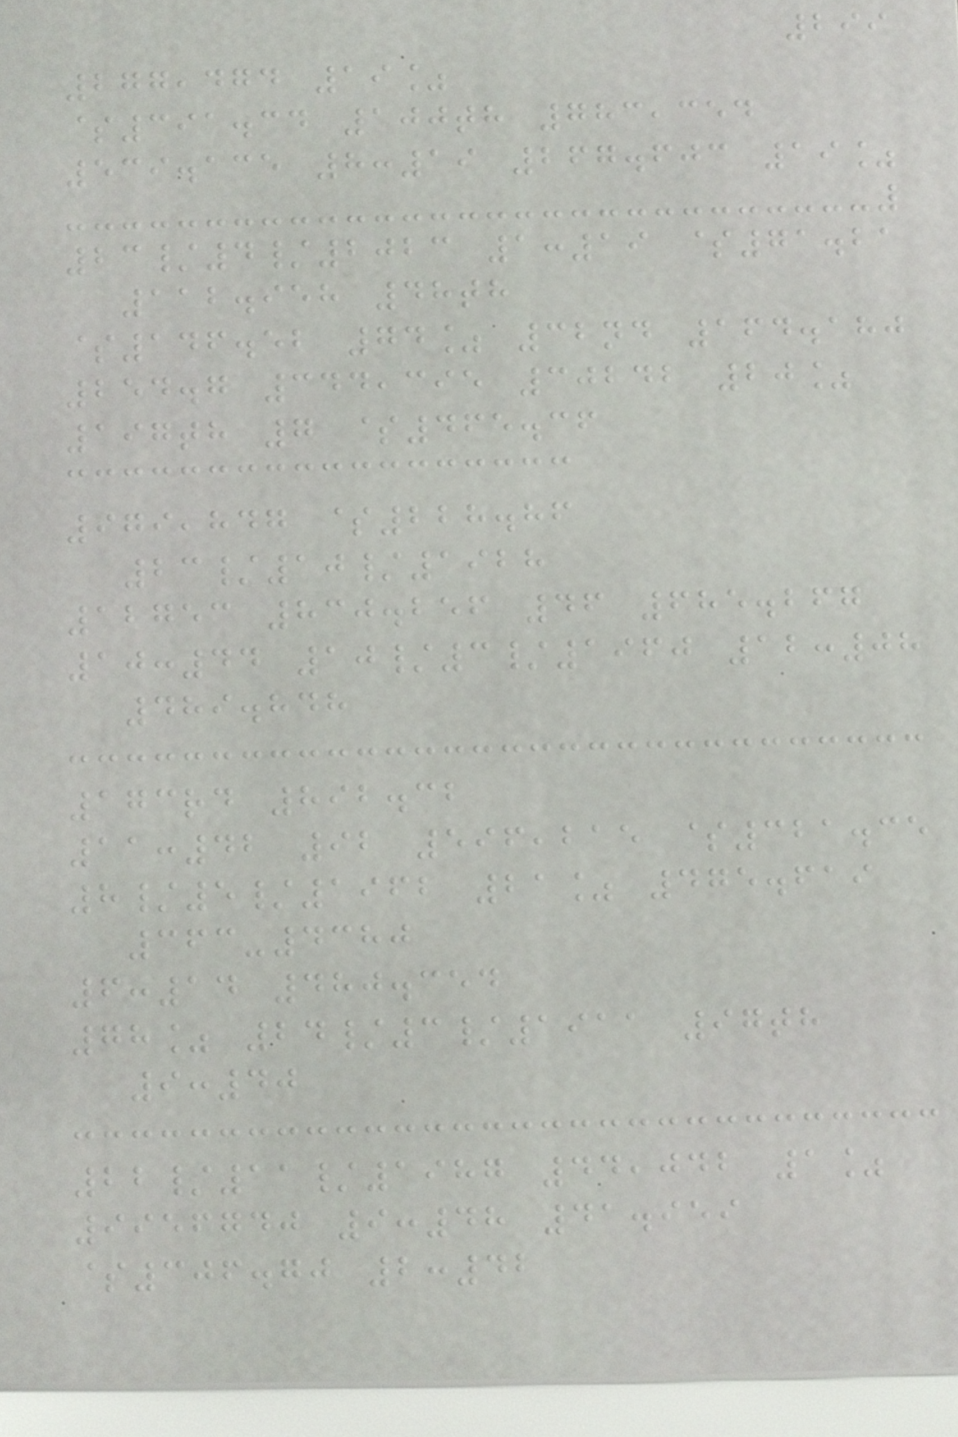299
277,474 19%
$391.34 100th 783,354
539.135 8:19 267.603 19%
23/4/2023 1:19 $71.21
112.958 48th
$146.52 74% 32nd 164.180
254.7 344,395 30242 20%
197th 7 $465.36
979,847 $228.86
23/10/1928
12753 830.256 46 685.267
10:44 10/3/1960 12:08
489.848
173rd 892.32
11:42 92 596,215 $321.35
8/5/1962 21% 475.619
363-4380
6:14 480.354
78% 24/3/1911 97th
9:40
22/11/1987 44,042 1%
9956740 9:48 41.959
$306.70 2:42
